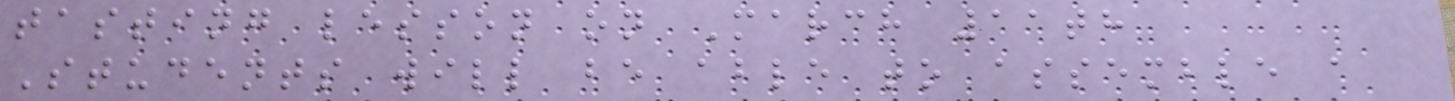tasting lesson on March 11th
Students will be able to assemble a
